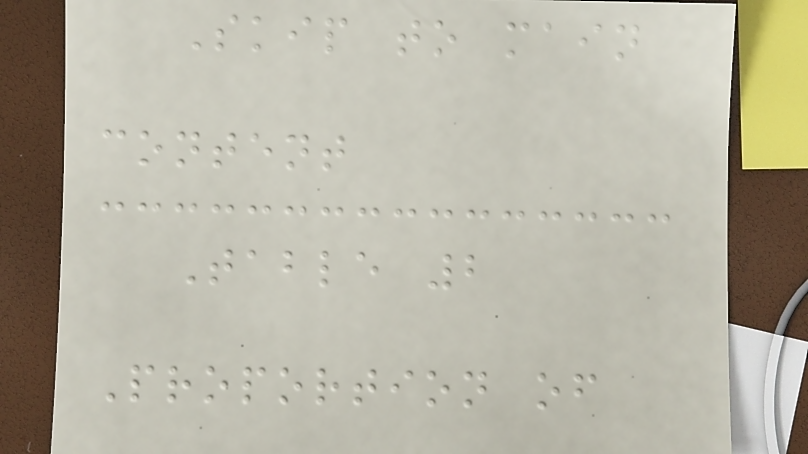Skip to main
content
Table 2
Proportion of
